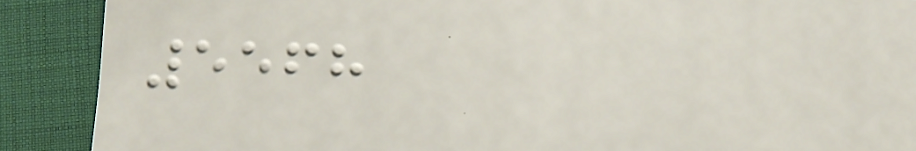5568
